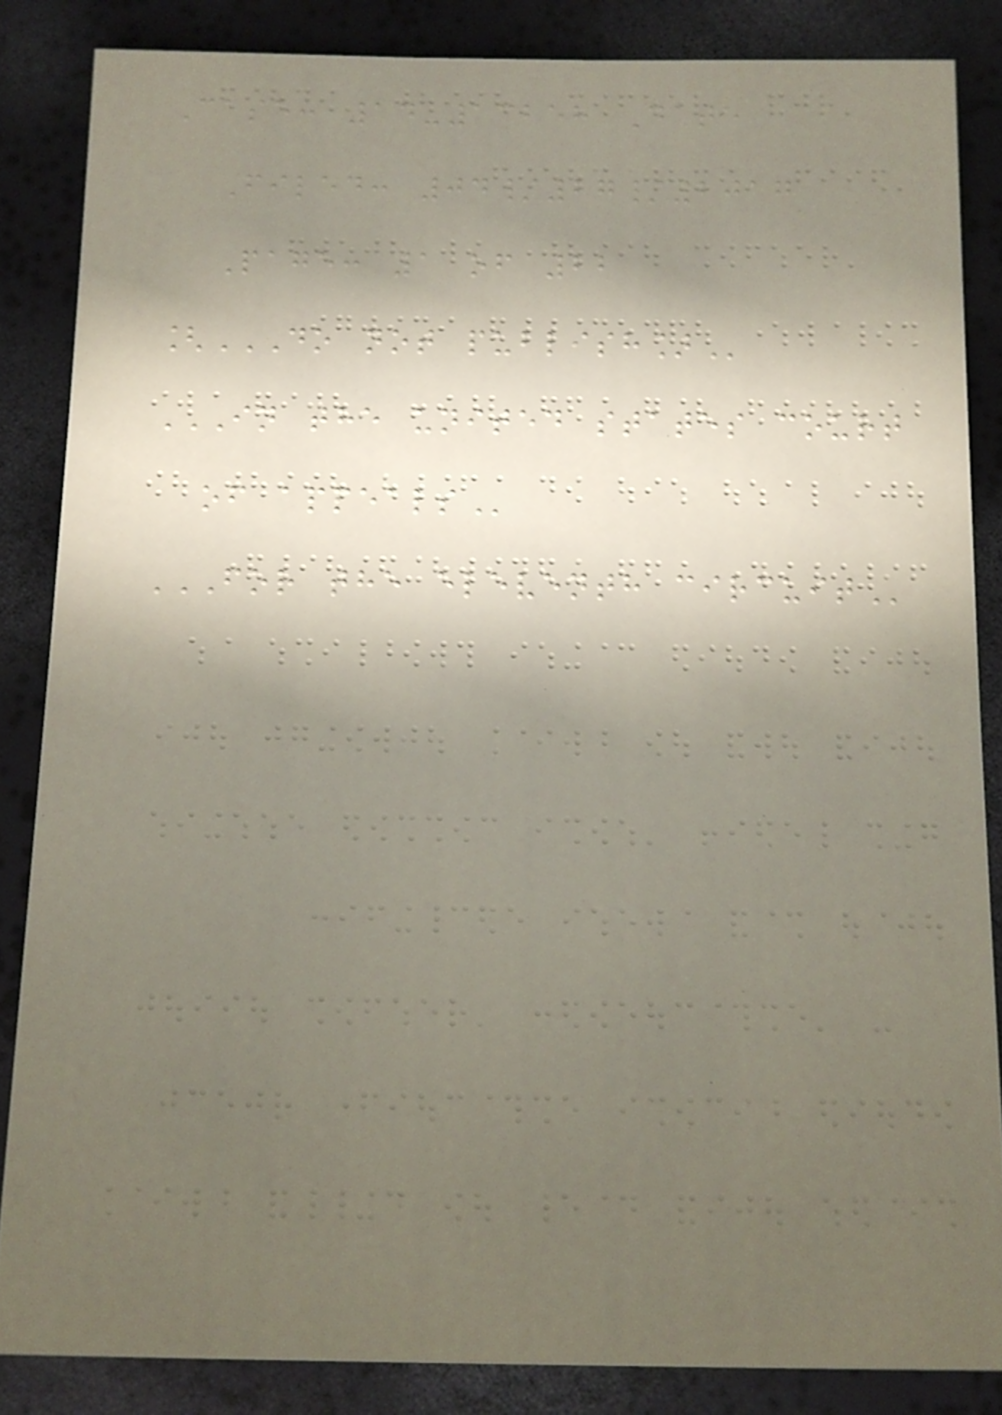Case: 14-13258 Date
Filed: 04/27/2017
Page: 1 of 22
[DO NOT PUBLISH]
IN THE UNITED STATES COURT
OF APPEALS
FOR THE ELEVENTH CIRCUIT
